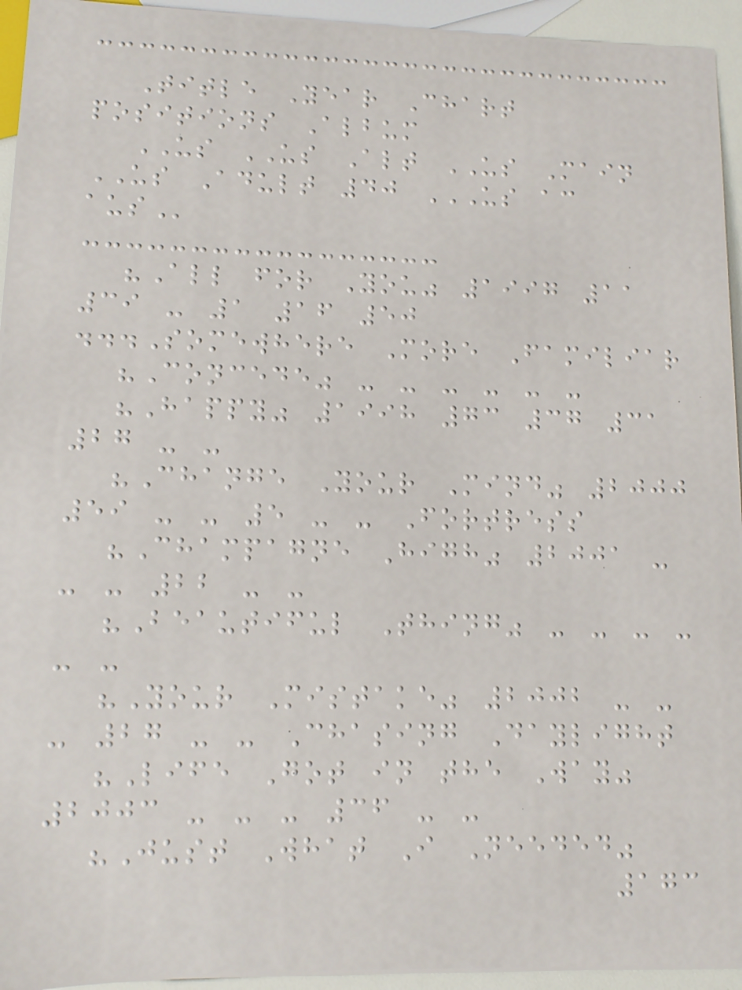Title Year Chart
positions Album
US US Alt US Main
US Adult 40 US AC
AUS
"All for You" 1997 11
39 - 1 16 50
...Somewhere More Familiar
"Concede" - - - - - -
"Happy" 1998 73 37 31
27 - -
"Change Your Mind" 2000
59 - - 5 - - Fortress
"Champagne High" 2001 -
- - 22 - -
"Beautiful Thing" - - - -
- -
"Your Mistake" 2002 - -
- 27 - - Chasing Daylight
"Life Got in the Way"
2003 - - - 36 - -
"Just What I Needed"
173
